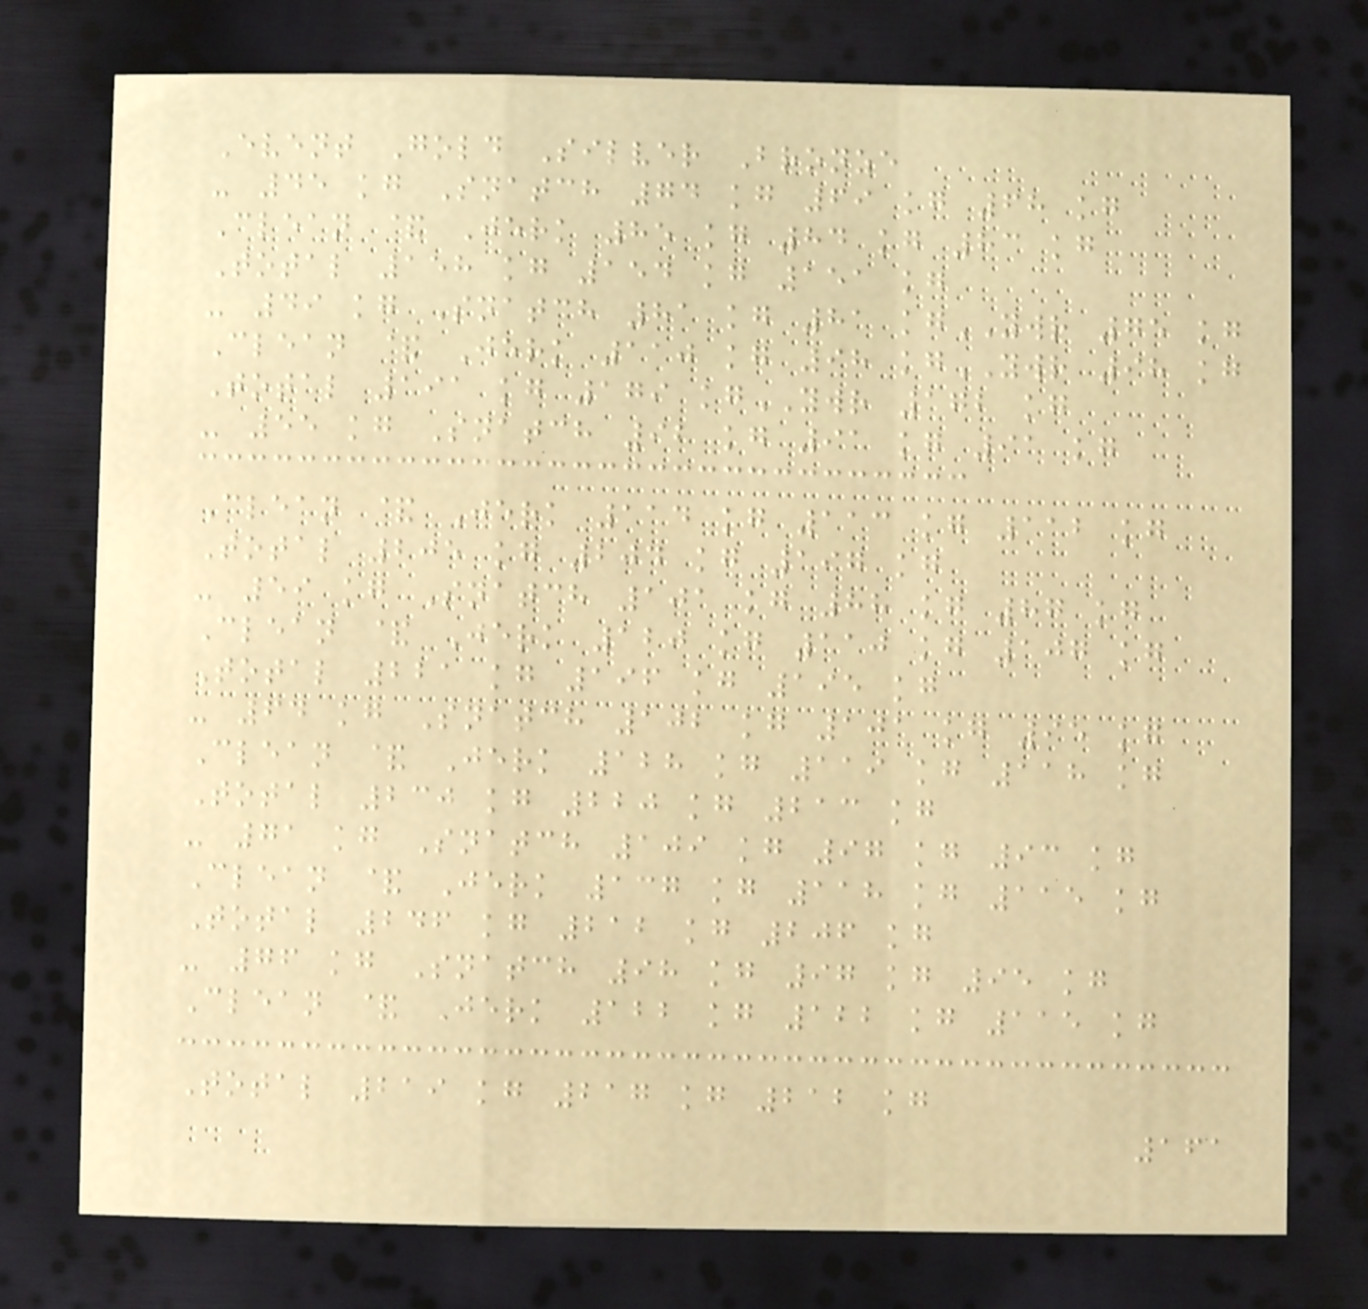Event Gold Silver Bronze
- 45 kg Snatch 74 kg 69 kg 68 kg
Clean & Jerk 85 kg 84 kg 83 kg
Total 158 kg 154 kg 151 kg
- 49 kg Snatch 81 kg 81 kgYWR 75 kg
Clean & Jerk 110 kg 98 kgYWR 98 kg
Total 191 kg 179 kgYWR 172 kg
- 55 kg Snatch 92 kg 91 kg 91 kg
Clean & Jerk 114 kg 113 kg 112 kg
Total 205 kg 204 kg 197 kg
- 59 kg Snatch 101 kg 88 kg 87 kg
Clean & Jerk 120 kg 110 kg 107 kg
Total 221 kg 196 kg 195 kg
- 64 kg Snatch 102 kg 101 kg 95 kg
Clean & Jerk 128 kg 119 kg 118 kg
Total 230 kg 220 kg 213 kg
- 71 kg Snatch 109 kg 97 kg 93 kg
Clean & Jerk 137 kg 118 kg 115 kg
Total 246 kg 212 kg 206 kg
- 76 kg Snatch 98 kg 97 kg 95 kg
Clean & Jerk 122 kg 122 kg 115 kg
Total 219 kg 217 kg 212 kg
161
